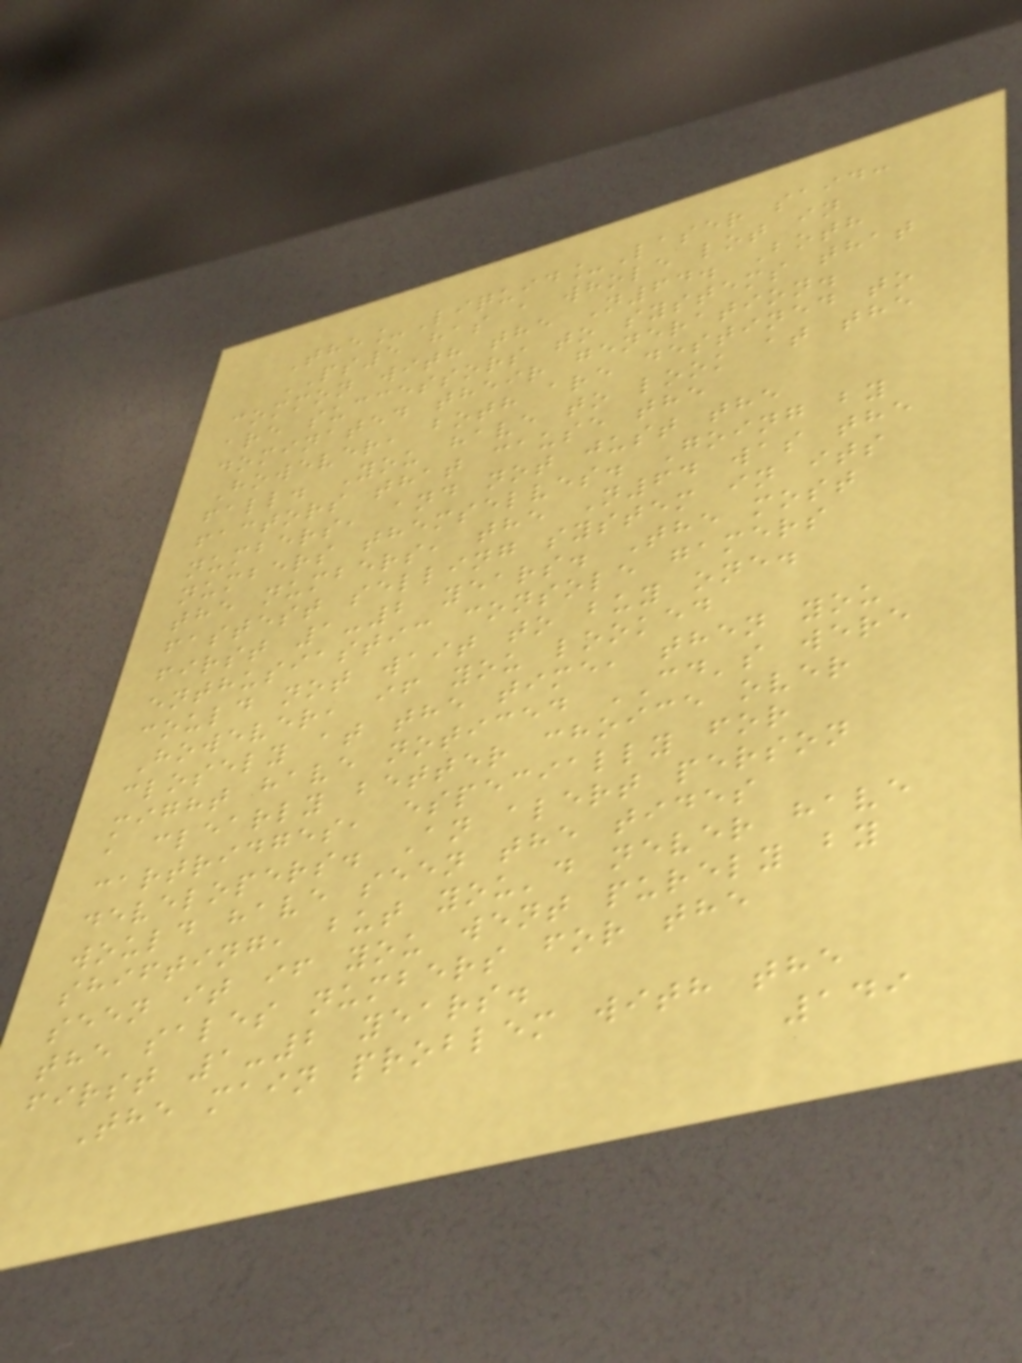The_Liquid_Laser said:
PS5 has a whole lot in
common with the N64. Both
are successors to systems that
dominated their generation.
However, both are destined to
fall. You have to look at the
factors that cause the
numbers, and not just the
numbers themselves. Going by
the numbers, the N64 was the
fastest selling system in its
first 1-2 years. The most
enthusiastic console gamers
could not wait to buy one.
However, if you looked
closely at the time, then you
might have noticed CD's were
a clearly better choice over
cartridges, especially for
developers. An alert person
would have seen the tides
shifting, but you'd never have
seen it if you went purely by
the sales numbers for the
first 1-2 years.
The main problem with the
149
